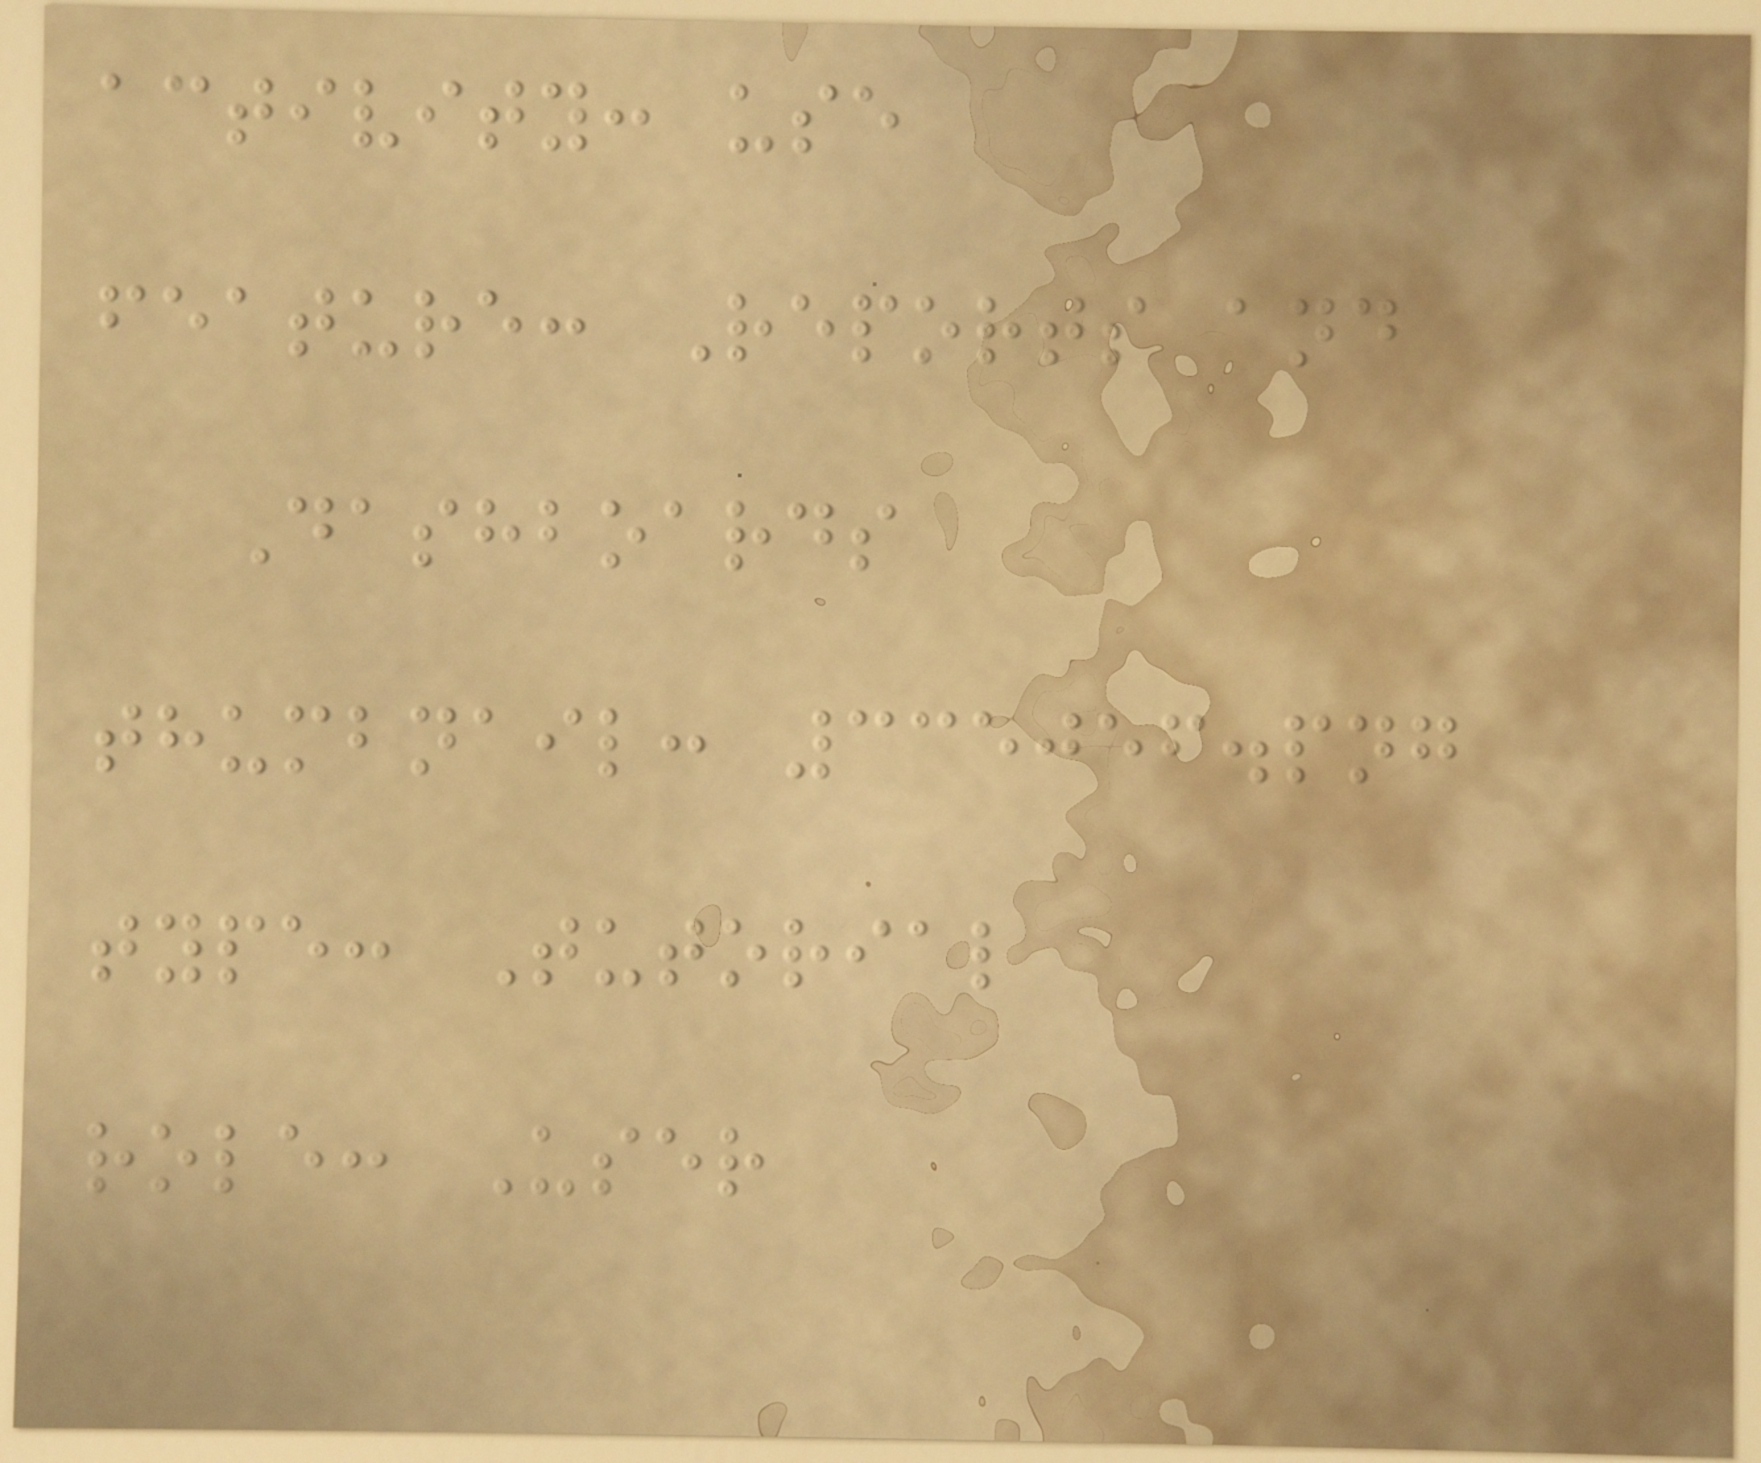activity: use
feature: Reports and
Dashboards
thumbnail: 335056.png
type: Tutorial
role: User
